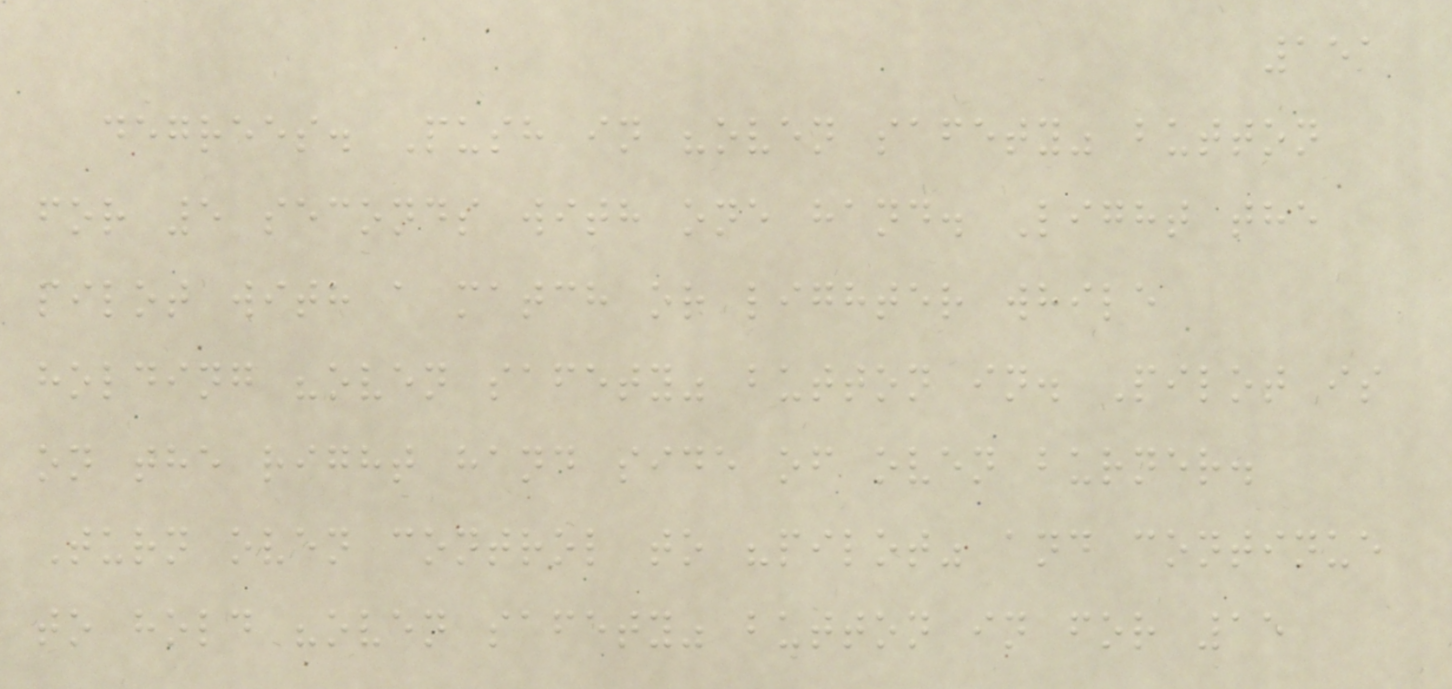151
degrees. Push in "oven safety" button
for 5 seconds with one hand. Light the
pilot with a match or lighter while
holding "oven safety" button in. Pilot is
on the right hand side of oven burner.
Turn oven control to "pilot" and continue
to hold "oven safety" button in for 15
